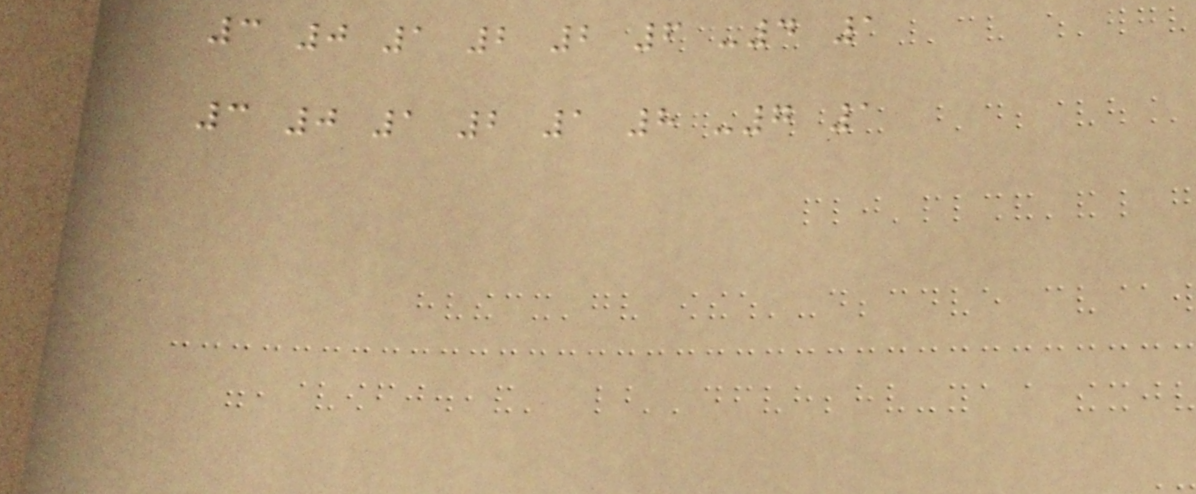3 0 1 2 2 6 -4 1
3 0 1 2 1 8 -7 1
